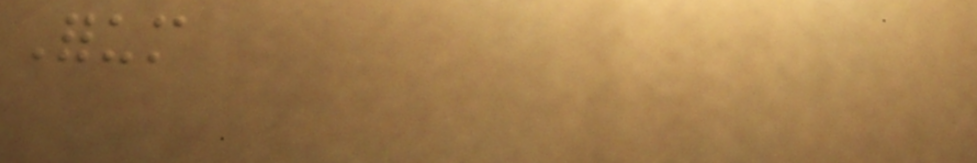Forum
